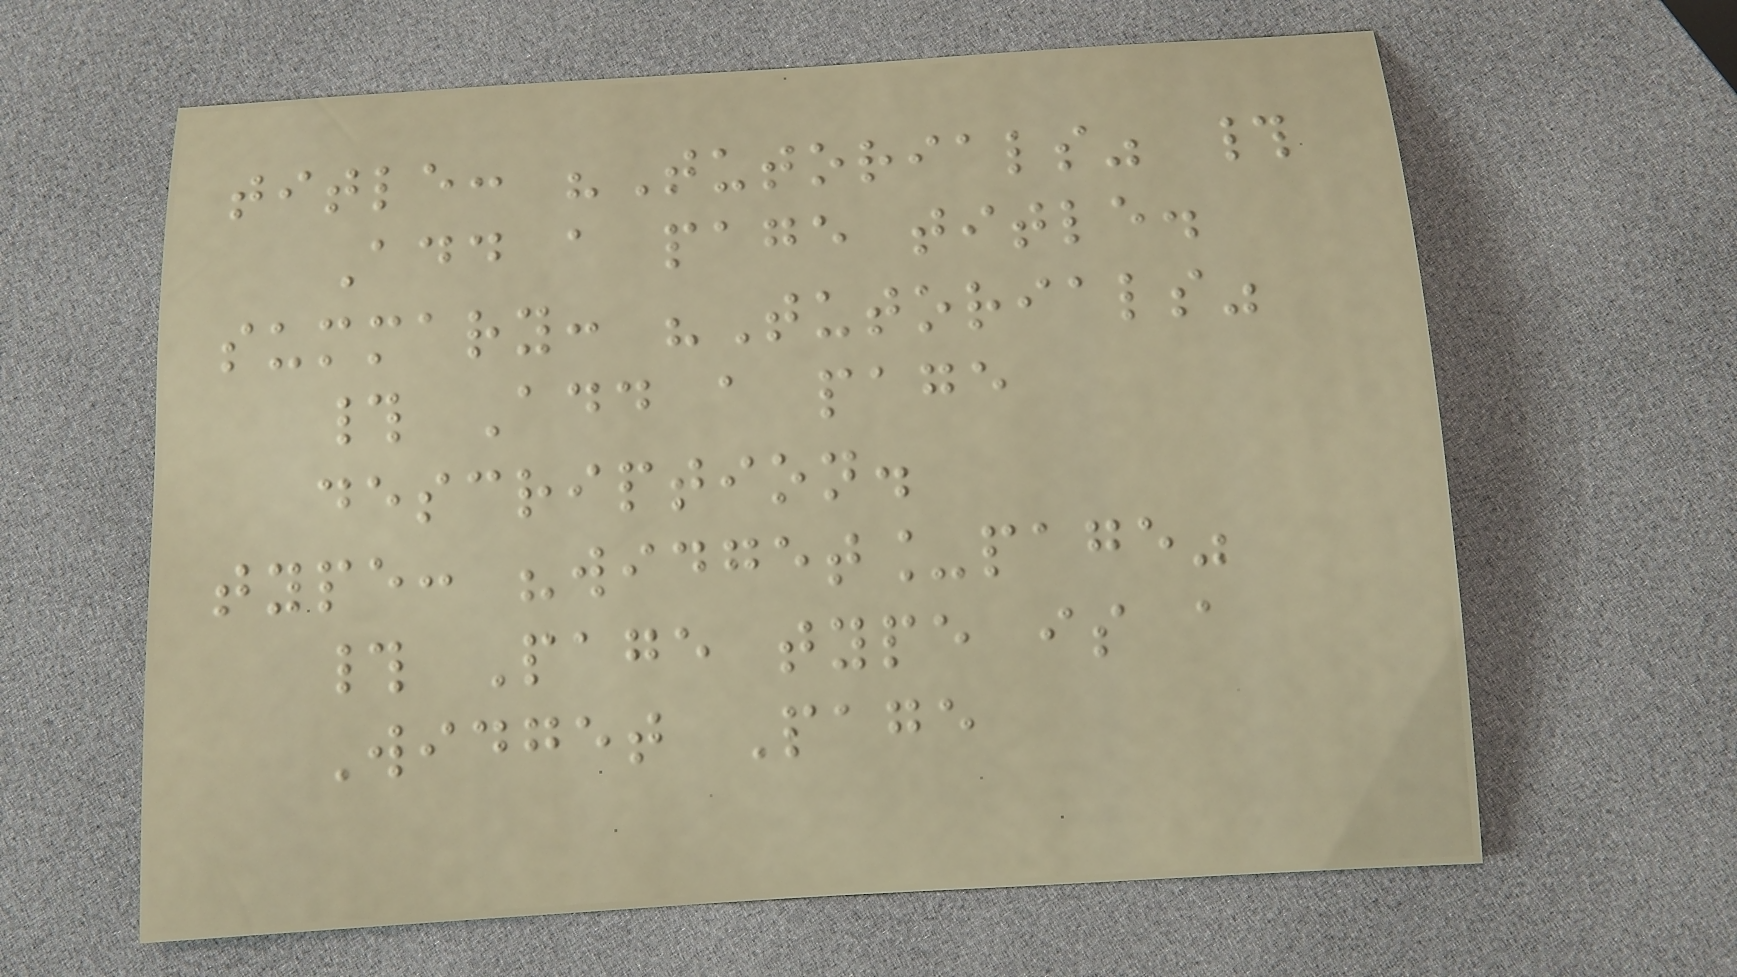title: "Tutorials" #
Add a page title.
summary: "Tutorials"
# Add a page
description.
type: "widget_page"
# Page type is a
Widget Page
